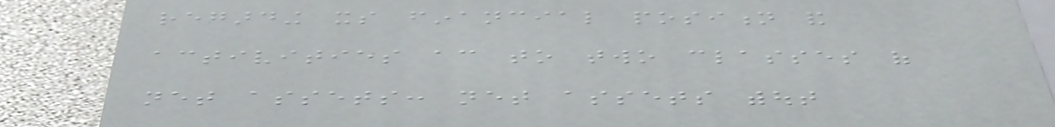regarding its financial position and
activities according to two classes of
net assets: net assets without
